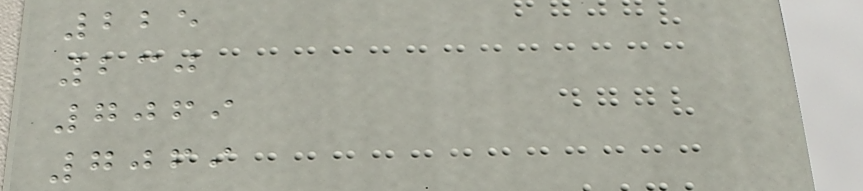225
230
7069
7069
